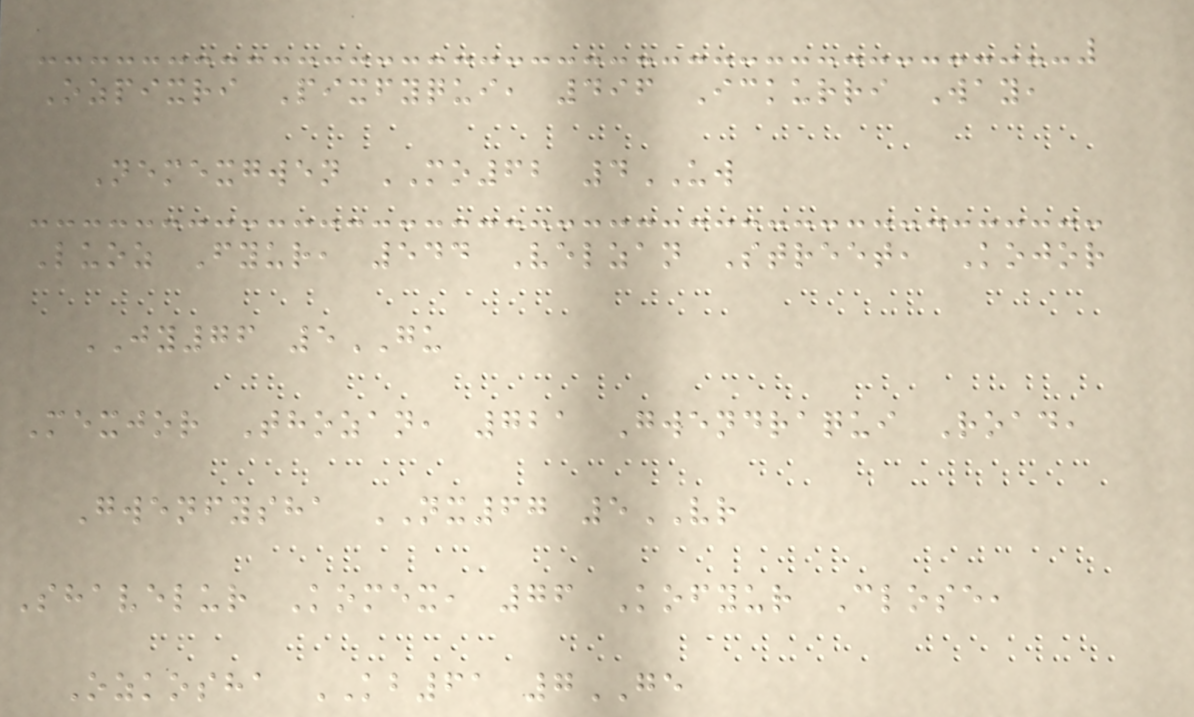Ozpixri Pixfyqui, 496 Ickurri Way,
Nemexgwen MO62 4UW
Luoz Fyur, 544 Velzan Street, Kojor
JY76 5GU
Mexjor Thozan, 721 Gwendraqui Road,
Gwenfysha NX67 5VR
Shavelur Komex, 76 Kofyur Close,
Ozkosha KB61 7GE
